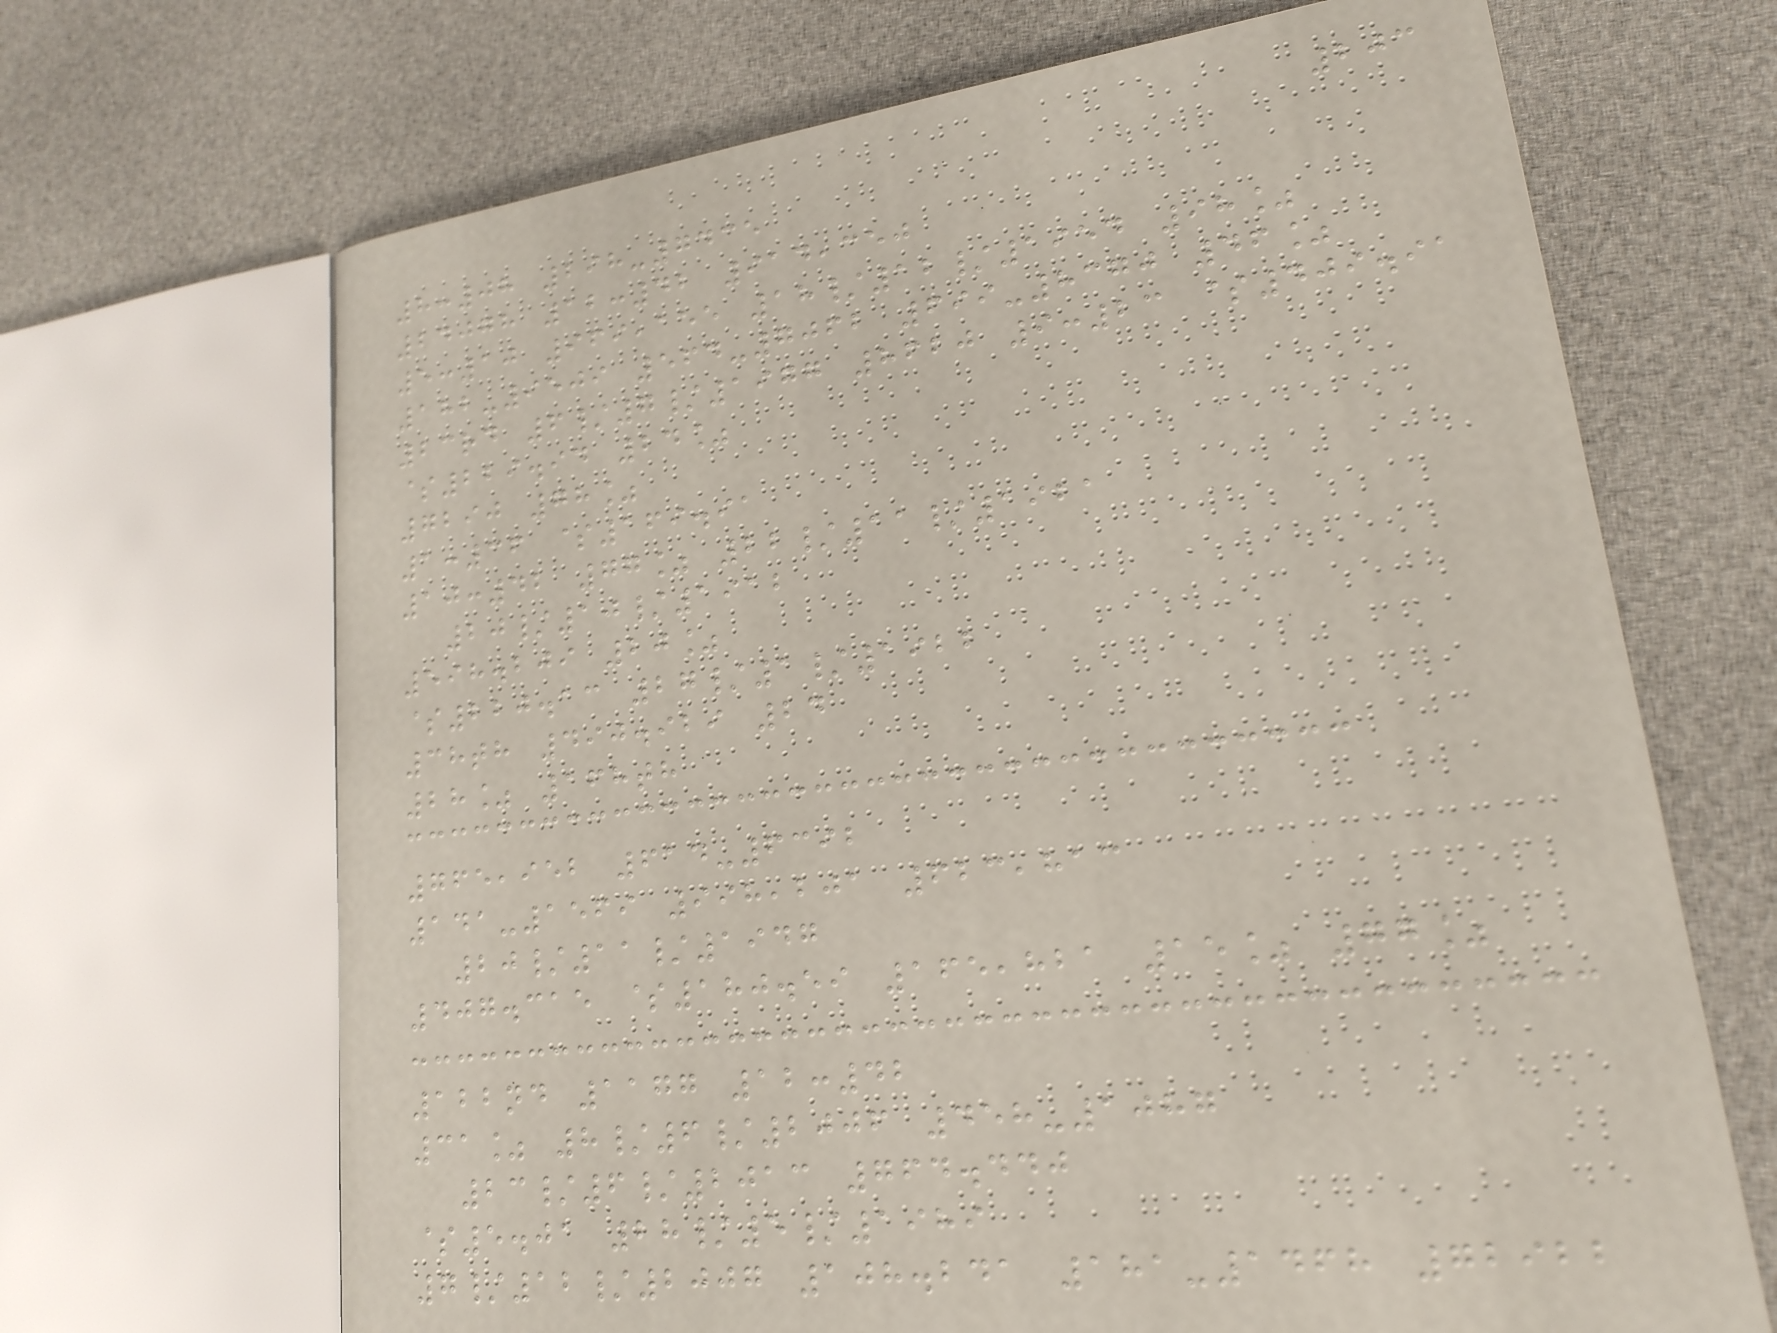203
8:08 298-7435
24078 12:42 914,350
5:10 969,155 18/12/1954 98%
182-9509 564-7062 699-8370 46%
23rd 6/7/1977 8620 9:23 $409.91
$229.94 24%
7290 78%
1:36 $169.91
10:42 77% 22/11/1921
20/10/1912
598.209 20%
$220.13 27/1/1922
38th 490.929 24
28% 168th
765,952 614-6392
141-1569 998,201 623,813
20/11/1947
407.315 $180.59 165,821 15% 77%
122nd 1177 12:42
31% 8/6/2006 458-1087
23/6/2013 764.440
$5.01 28/5/1989
7/12/2007 108.241 181-1468 72922
